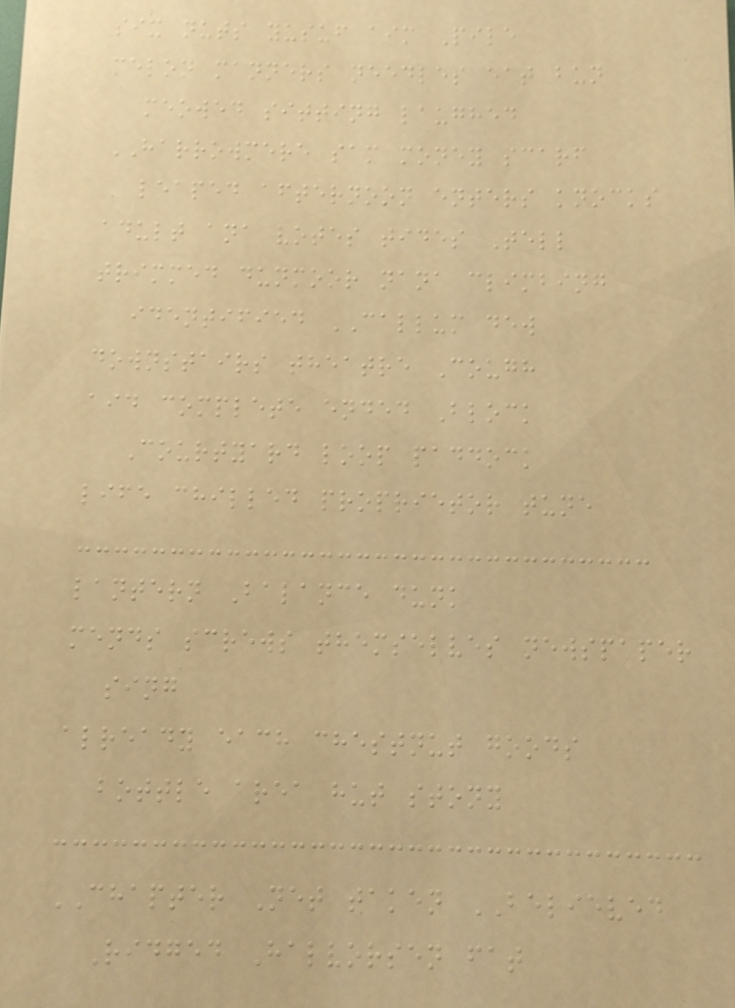six nuts yusuf aim Pile
melon manners needles eat bun
meowed sitting laughed
HARROWMERE sam money scarf
leaped afternoon enters knocks
adult ana votes tides Tell
trimmed dunmoor nana climbing
identified CALLUM dew
downstairs theatre Cough
aid complete ended Block
Courtyard loop paddock
life chilled proprietor tune
lantern Balance dunk
mends screws themselves newspaper
sing
already each chestnut goods
bottle area hut stony
CHAPTER Net taken BELIEVED
Ridged Halvorsen fat
